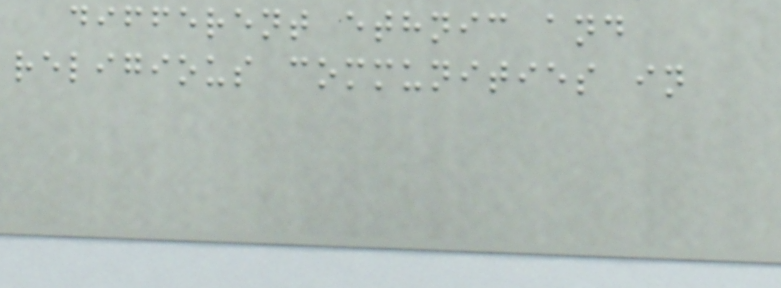different ethnic and
religious communities in
